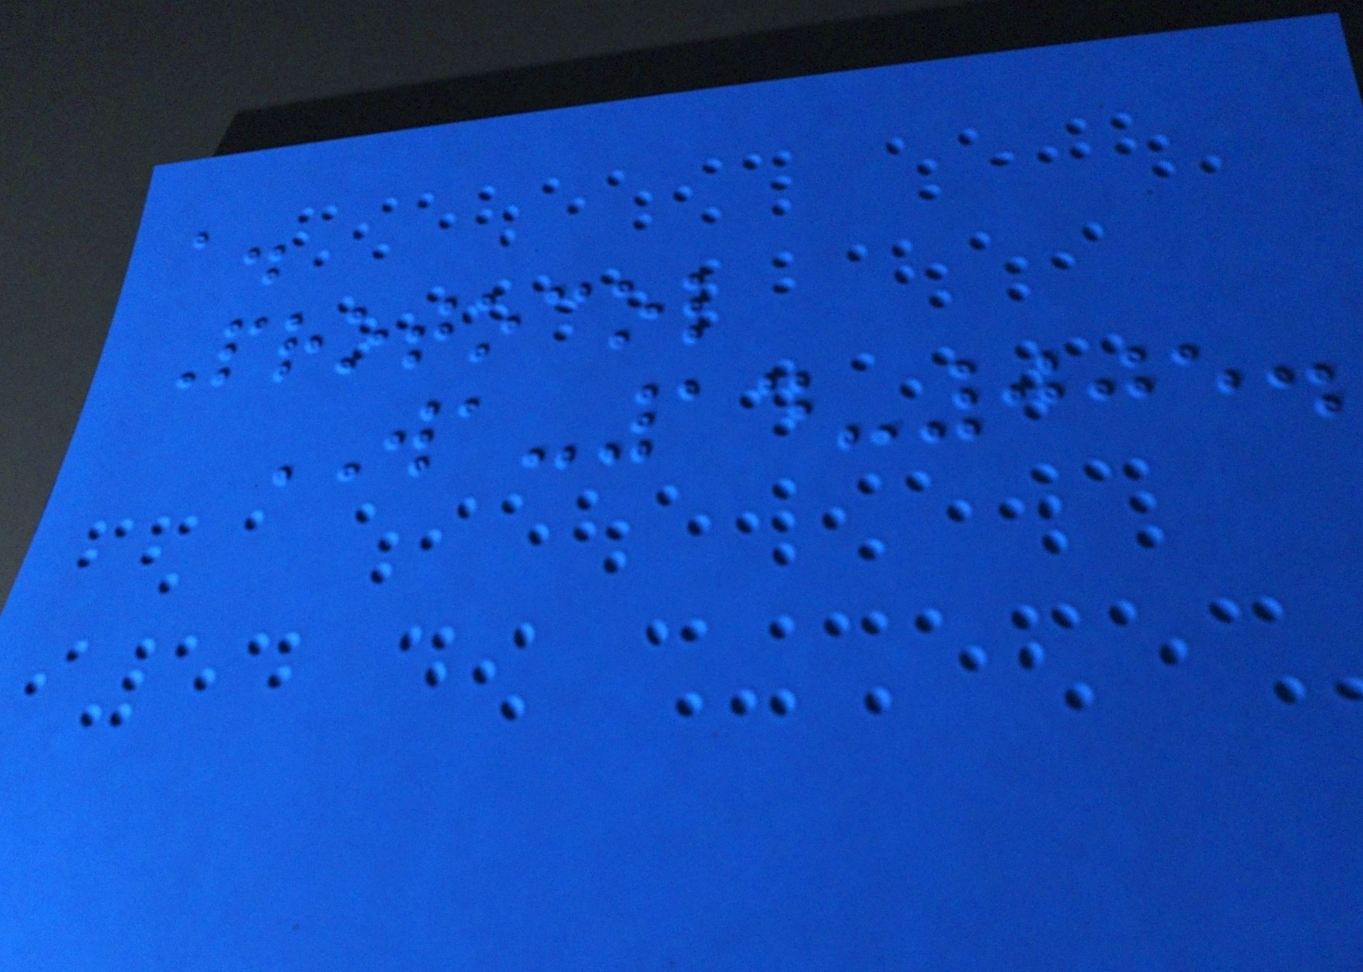a.
Protocol
WA-14-005.
